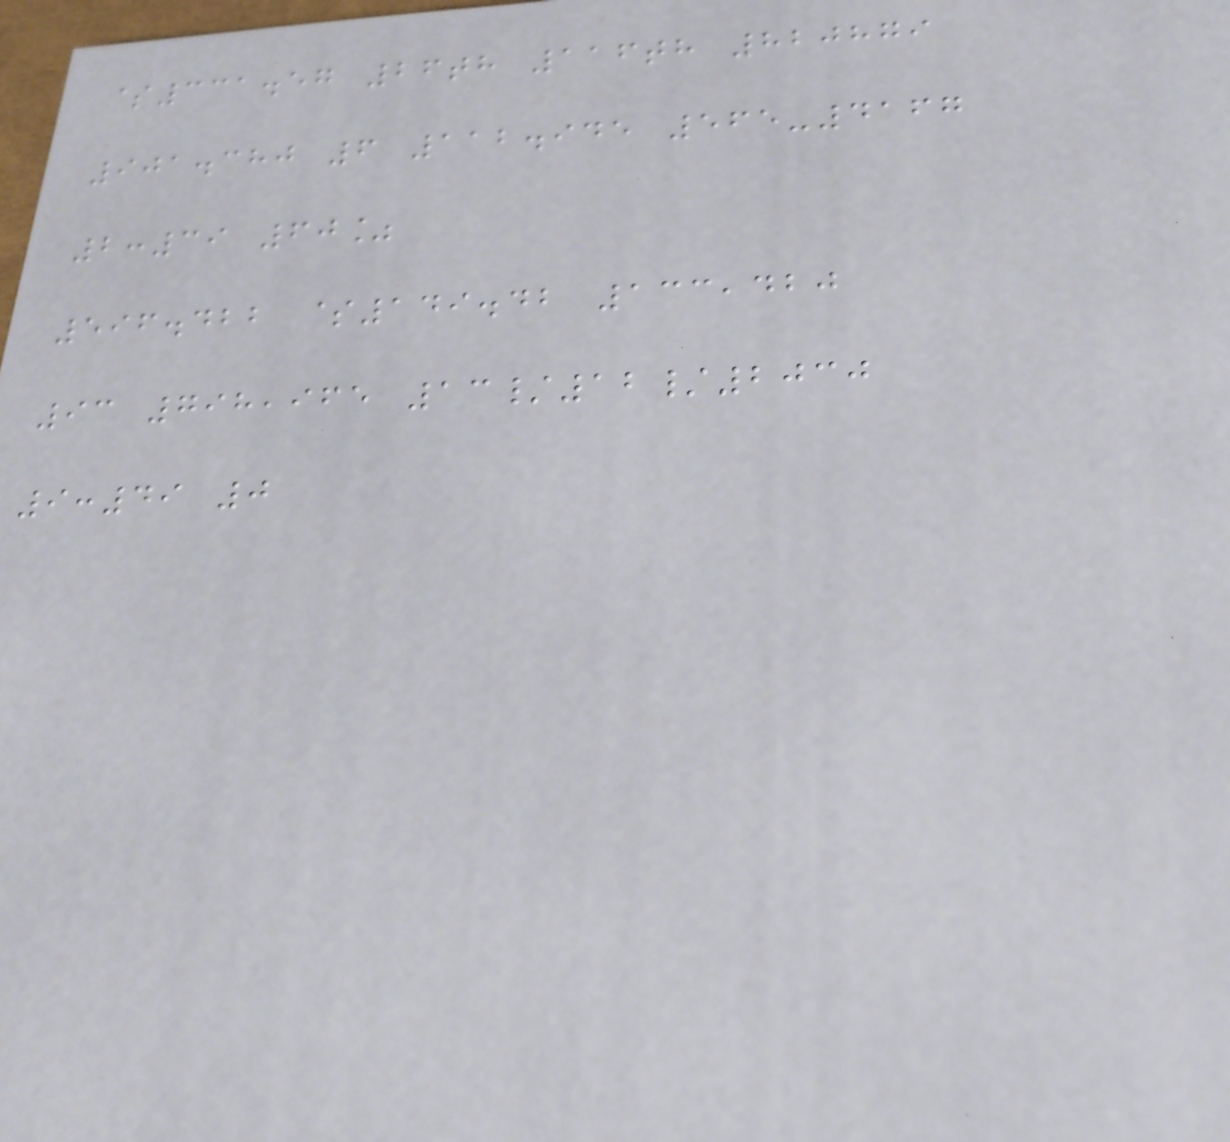$331.57 26th 116th 820879
901.380 6 112.945 565-4167
2:39 60%
596.422 $149.42 133,420
93 798,965 13/12/2030
9:49 0
